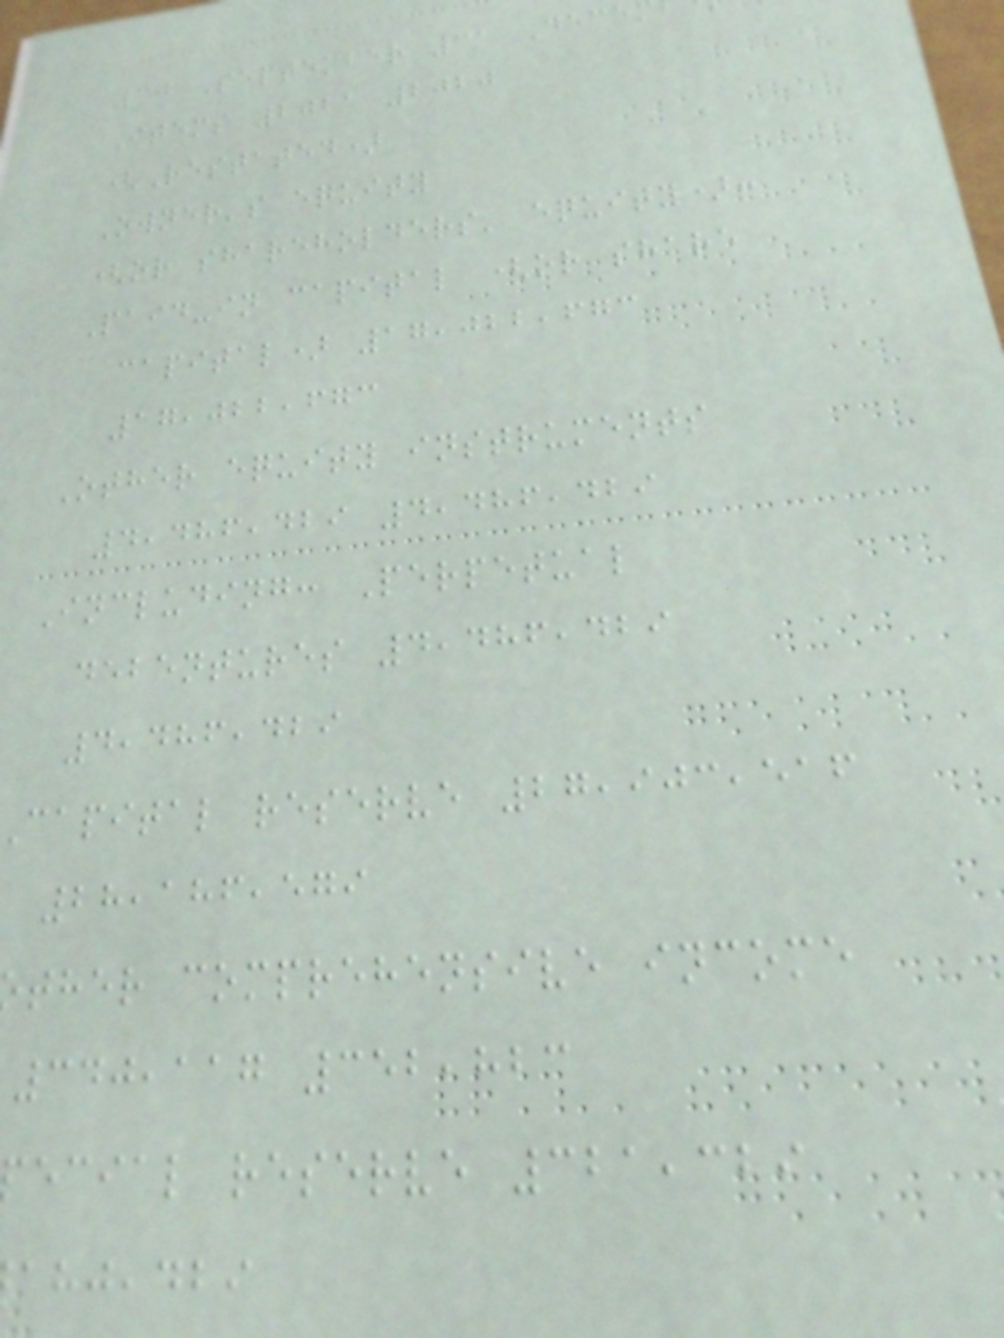30 September 31 Dece
Items 2021 2020
(Restated)
Owner's equity
(or shareholders' equity):
Paid-in capital (or share
capital) 17,022,673
17,022,673
Other equity instruments
4,486,429 4,486,429
Including: Perpetual
debentures 4,486,429
4,486,429
capital reserve 27,903,516
28,186,579
ther comprehensive income
340,117 352,823
ecial reserve 321,329
,dbi
